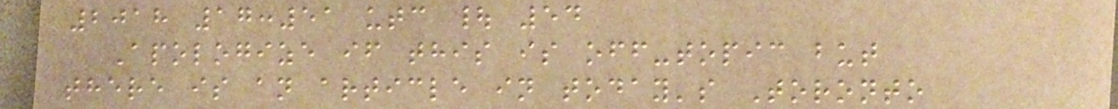2018 17:51 utc | 54
Apologize if this is off-topic but
there is an article in today's Toronto
